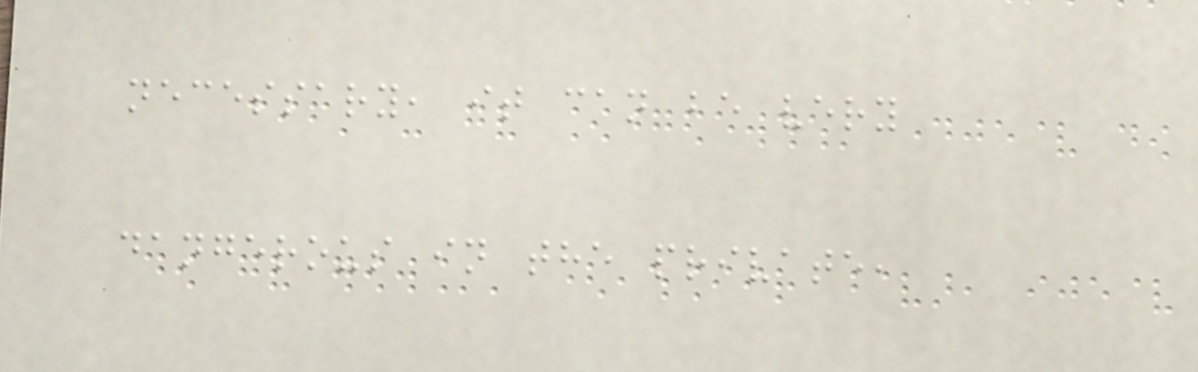necessary, it can be very
dangerous in the private,
